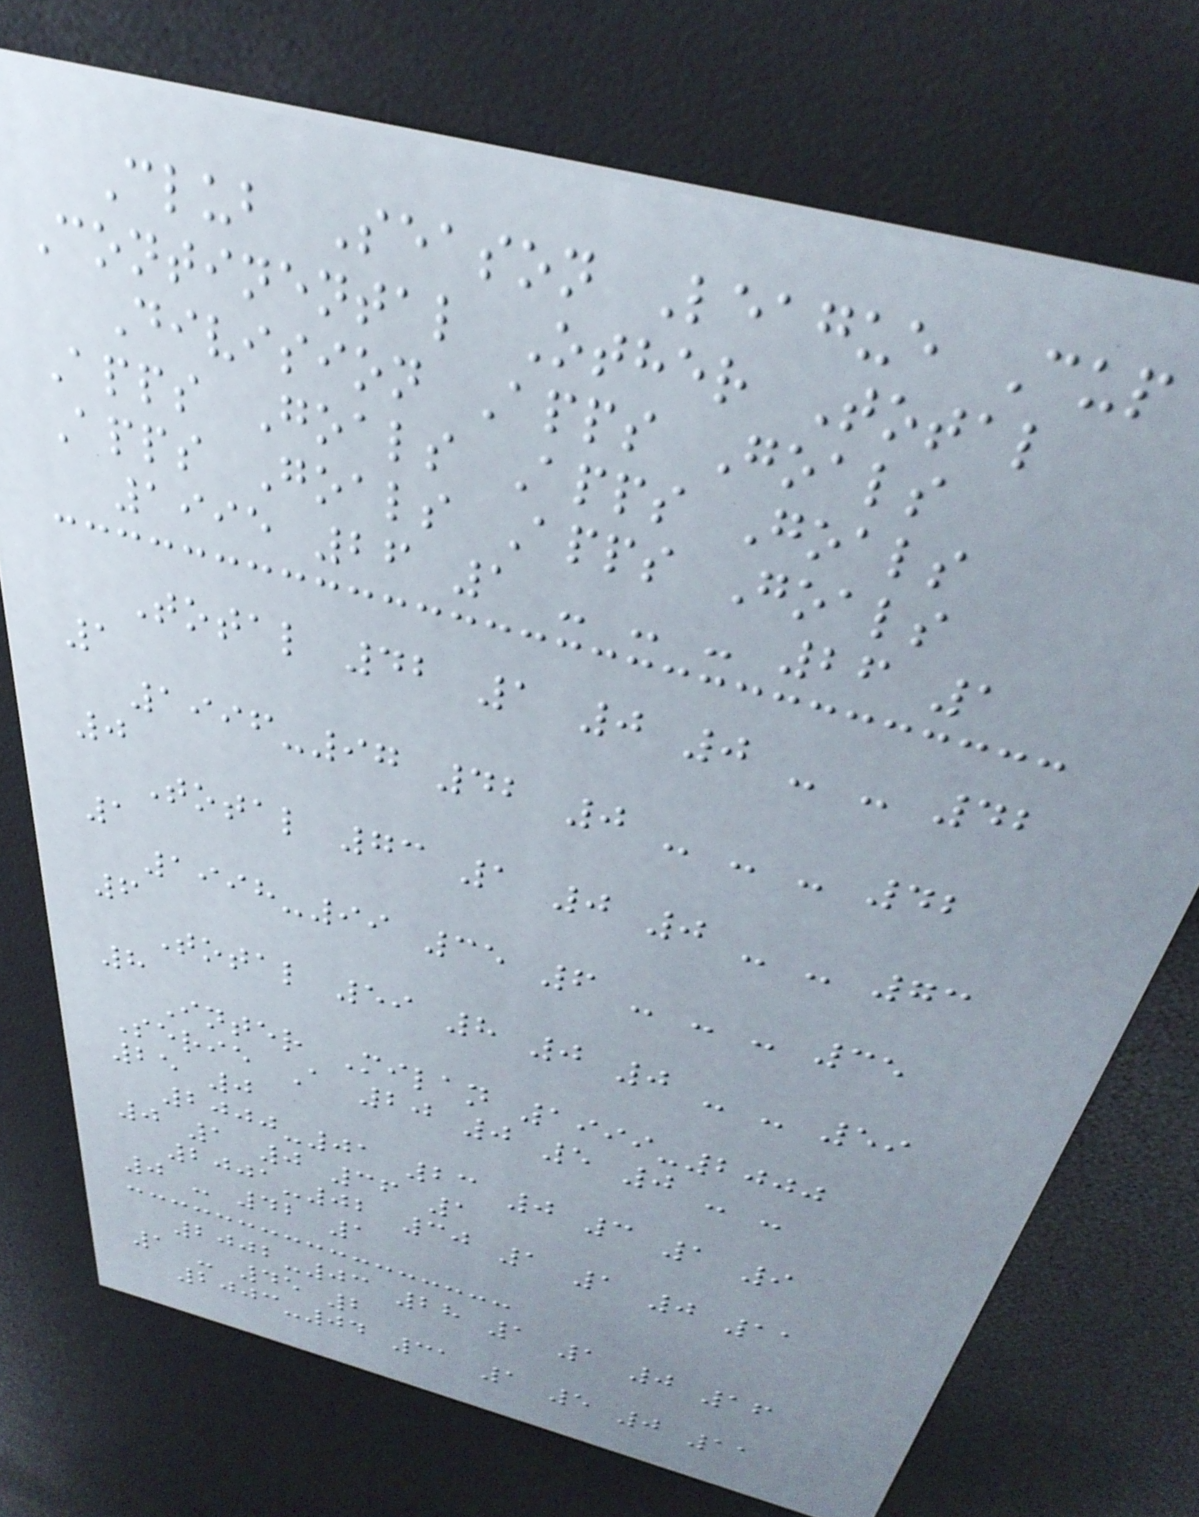Club Season League Cup
Continental Other Total
Division Apps Goals
Apps Goals Apps Goals
Apps Goals Apps Goals
1995 26 1 - - - 26 1
Total 42 1 0 0 - - 42
1
1996-97 42 0 - - - 42
0
Total 73 1 0 0 - - 73
1
1998-99 35 6 - - - 35
6
Total 59 8 0 0 - - 59
8
Inter Milan 1999-2000
Serie A 20 0 5 0 - -
25 0
2000-01 23 0 3 1 9
0 1 0 36 1
2001-02 30 1 1 0 11
0 - 42 1
2002-03 28 1 1 0 16
1 - 45 2
2003-04 31 1 5 0 11
